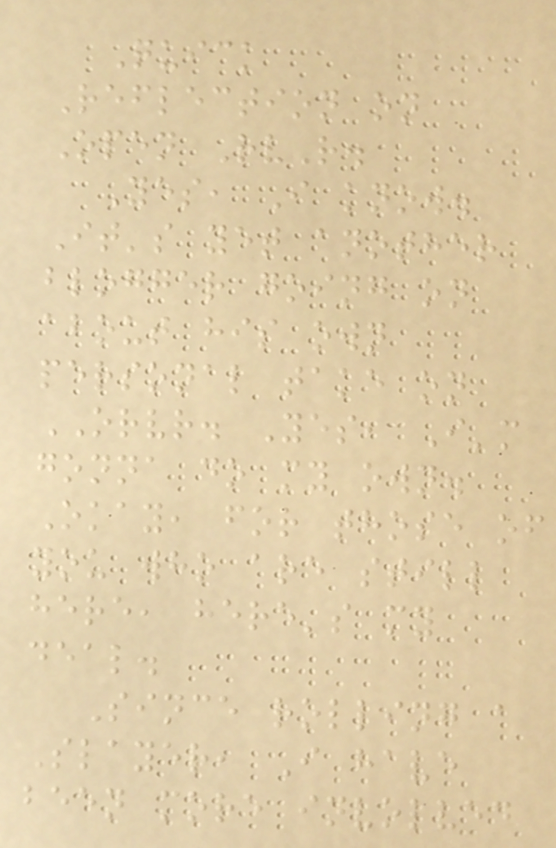Quick
Reflection on
Open RvR.
Yes, I know.
It's yet another
blogger going on
about his own
personal take on
ORVR. Yes, I'm
gonna do my own.
Okay, for those of
you who are still
here, here's my
deal.
Since rolling a
Slayer, I have
been more involved
